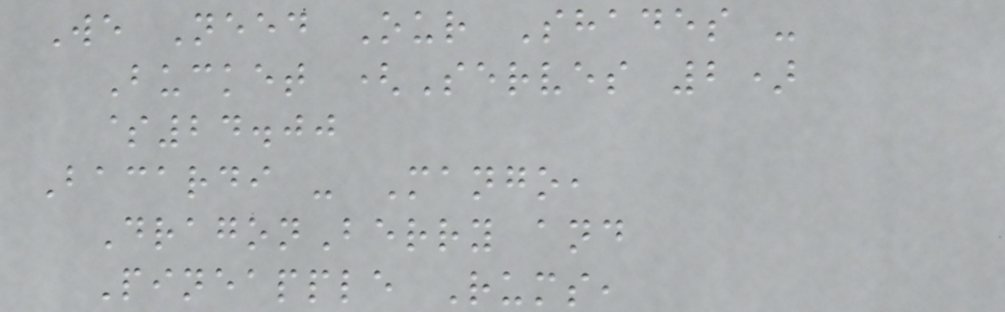We Need Our Shades -
Bucket (Serves 2)
$24.00
Bacardi - Mango,
DragonBerry and
Pineapple Rums,
